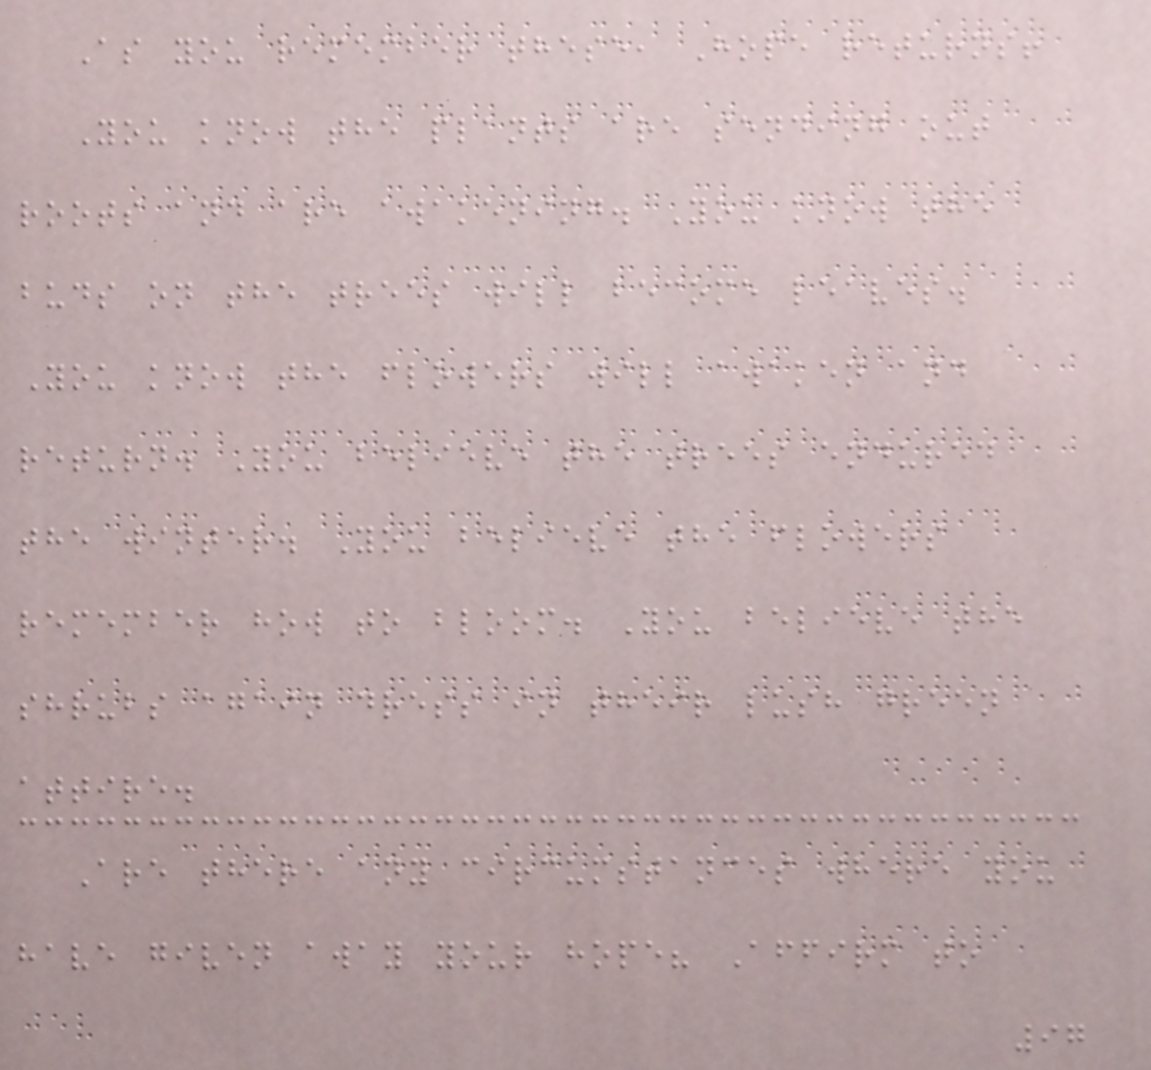As you remember these, Hope returns!
You know the plants are sending out
roots and are awakening. You know the
buds on the trees will become leaves.
You know the flowers will awaken and
return. You believe the trees endured
the winter. You believe the flowers
remember how to bloom. You believe the
shrubs again dress in their lush green
attire.
Are there any circumstances where you
have given away your hope? Affirm to
97
